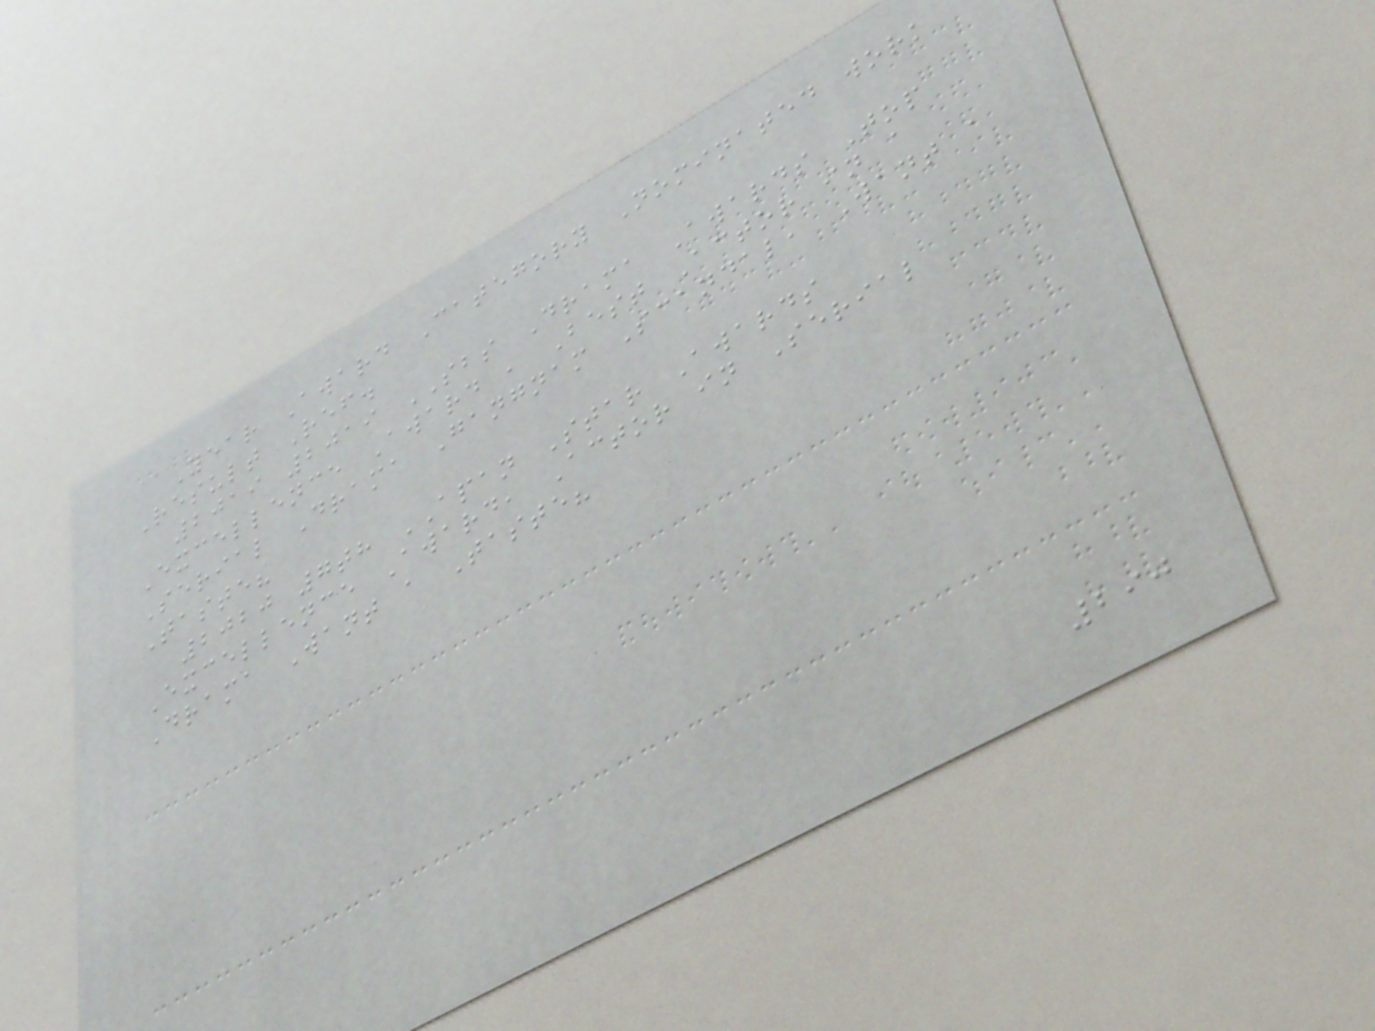Year Award Category Nominated work
Result Ref.
2019 2019 SBS Drama Awards Top
Excellence Award , Best Actor in a
Serial Drama Gangnam Scandal, Want a
Taste?
2020 7th APAN Star Awards
Excellence Award, Actor in Serial
Drama Want a Taste?
290
